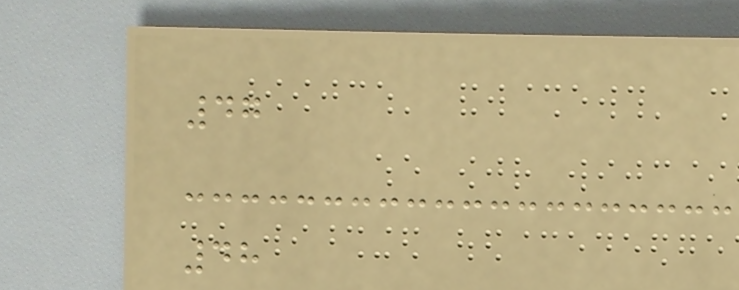47
48
